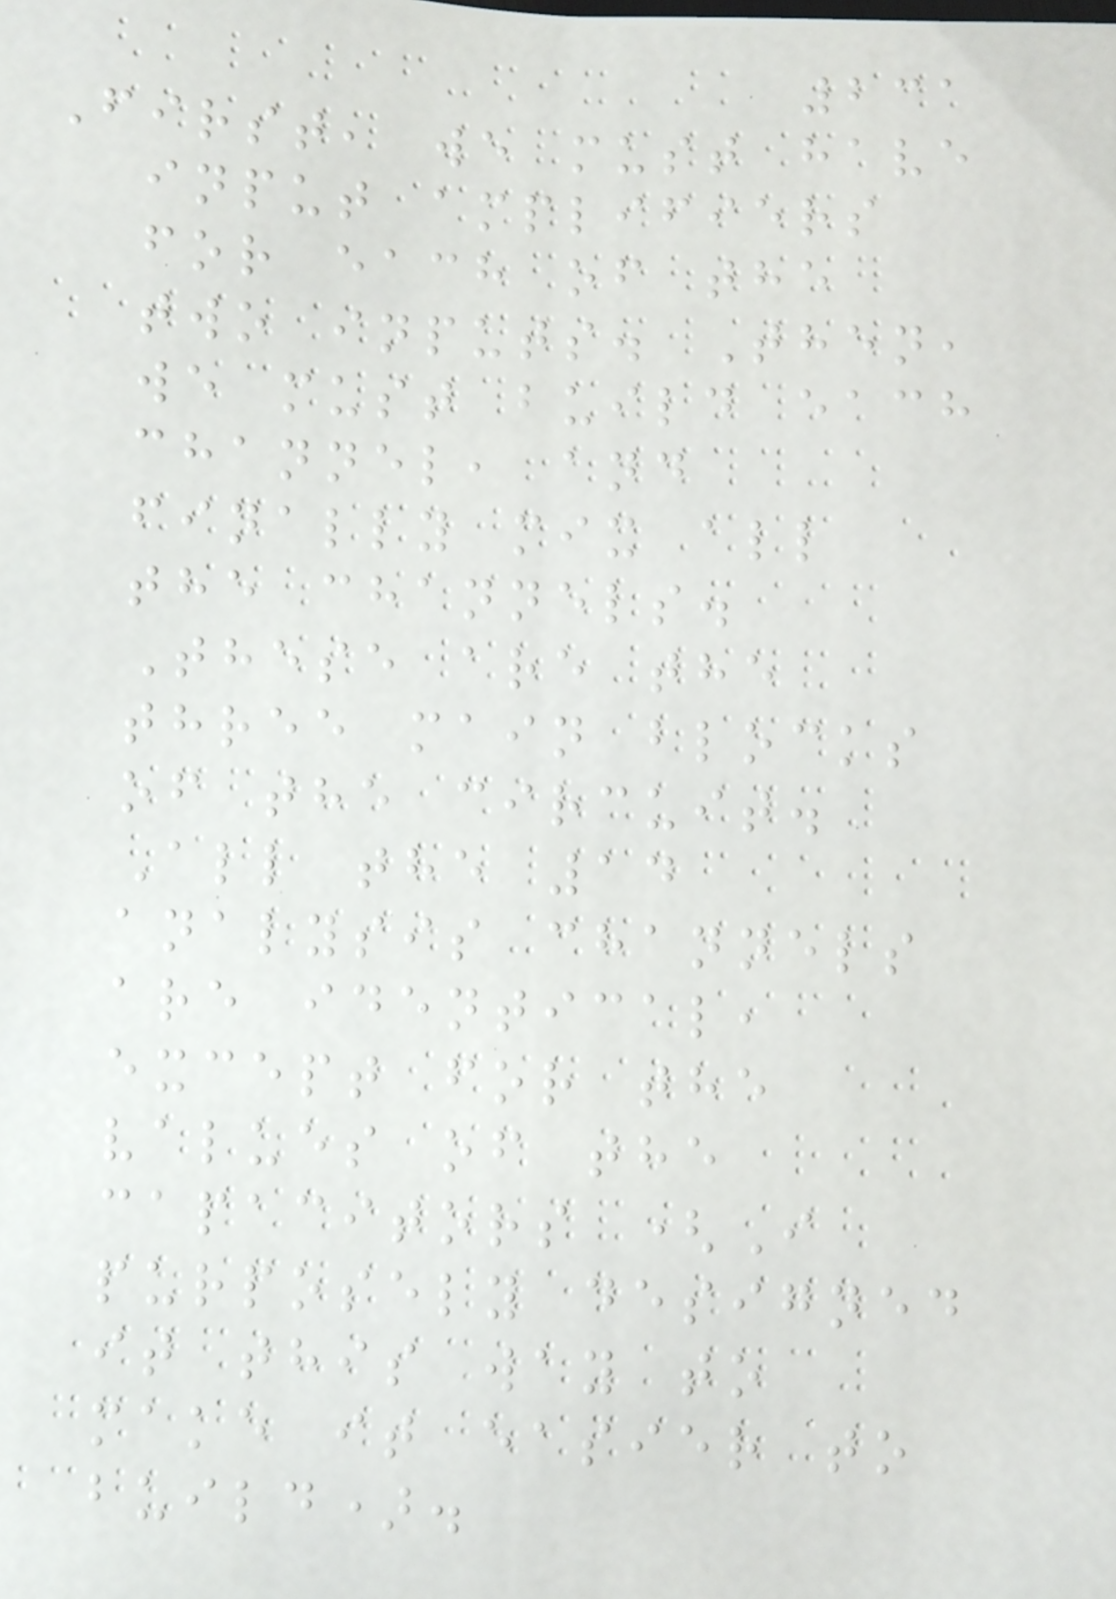231
First, we must have
input amplifiers
for each of the
two inputs. Then,
we must build each
channel, and
finally mix all
the channels.
These are the
three main blocks
of the circuit.
All the 14
analysis channels
are identical,
except for the
values of the
capacitors (I
purposely designed
it this way to
make it easier to
build).
